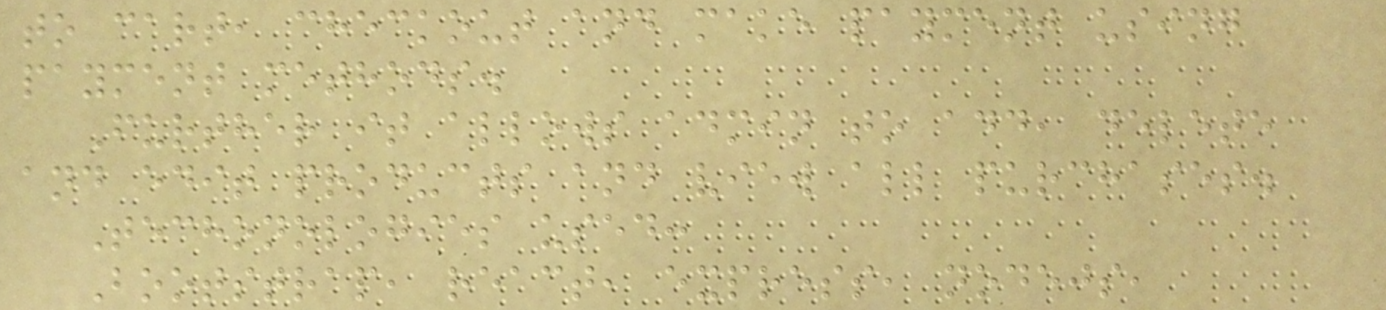to cart, checkout and make payment using
payment methods.
Further it allows admin to add, delete
and edit products and view all purchases.
Techonologies used:
Bootstrap, react, express, nodejs,
